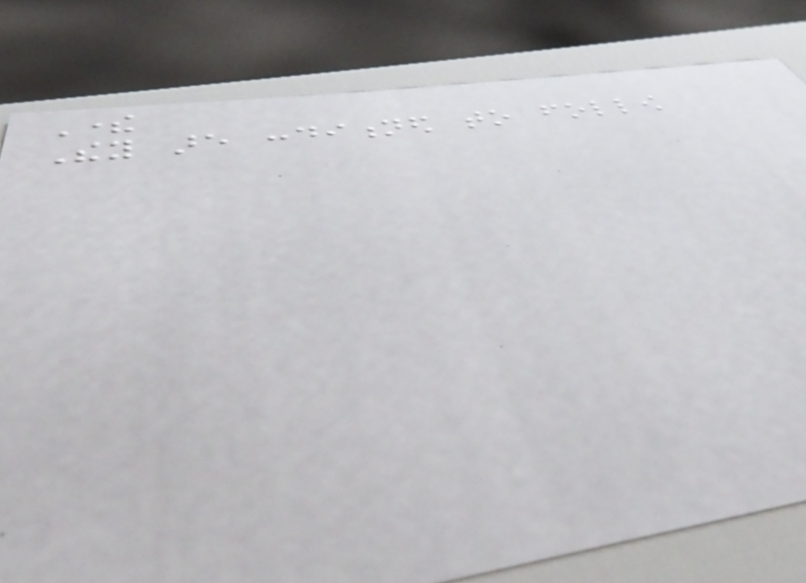There
They are conditioned to follow
